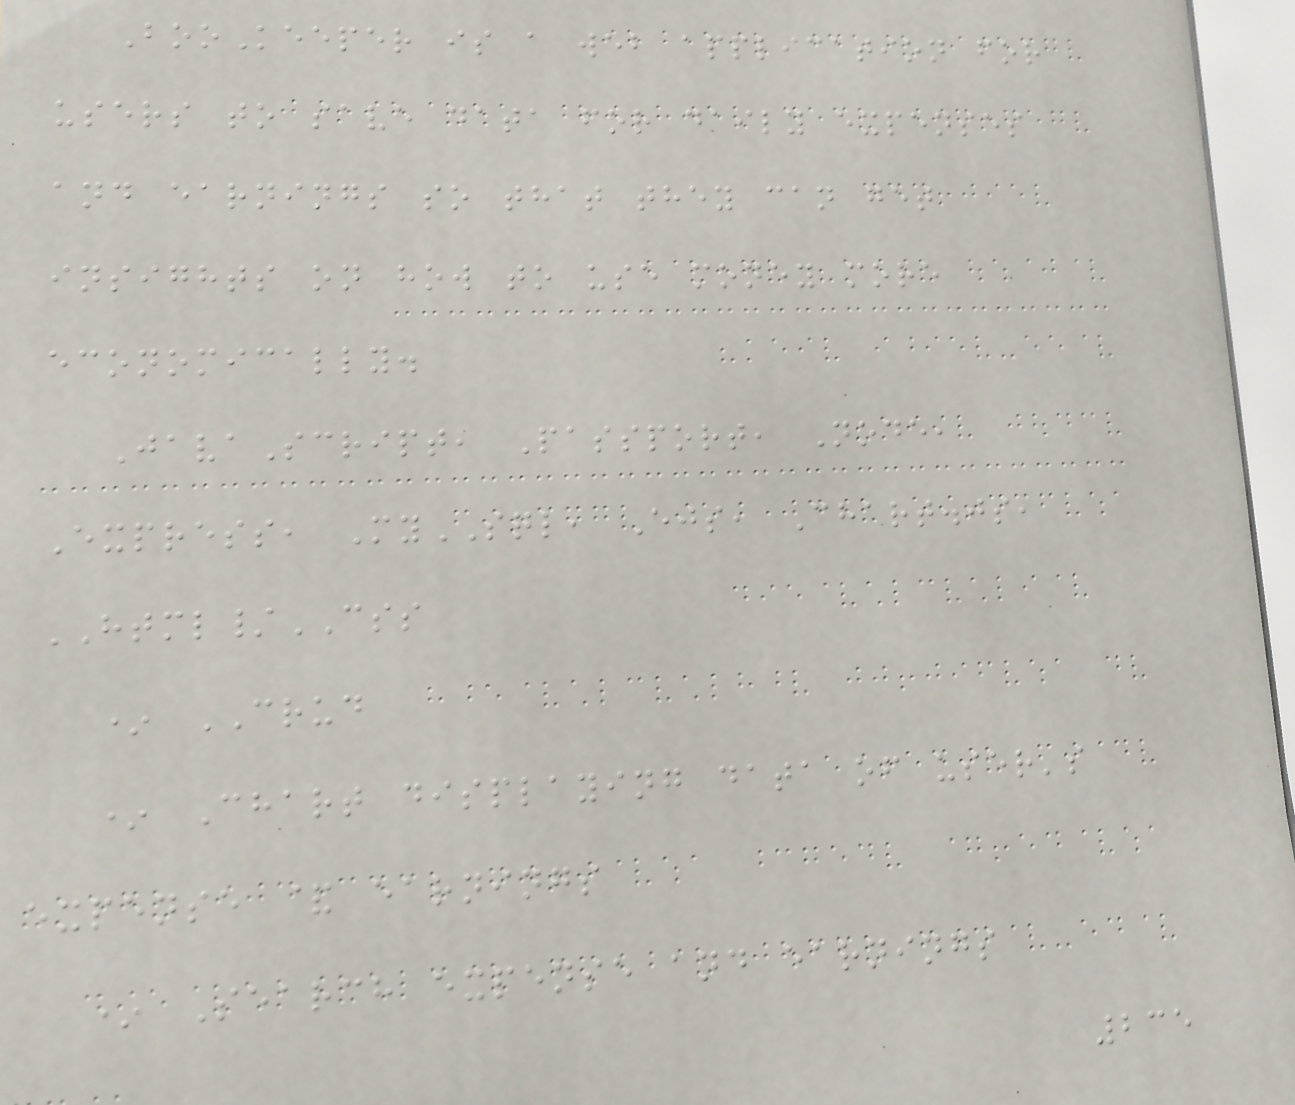BooKeeper is a web application for
users to save data for daily expenses
and earnings so that they can get
insights on how to use money more
economically.
JavaScript, Passport, Node,
Express, MySQL, Ejs, Chart.js,
HTML/CSS
* CRUD
* Chart displaying data of user's
expense & earnings
* Search expense and earnings
235
